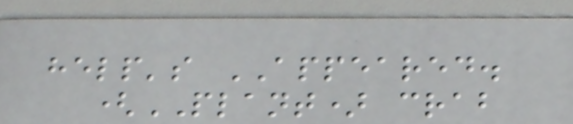help's APPEARED.
(PLANT) crab
